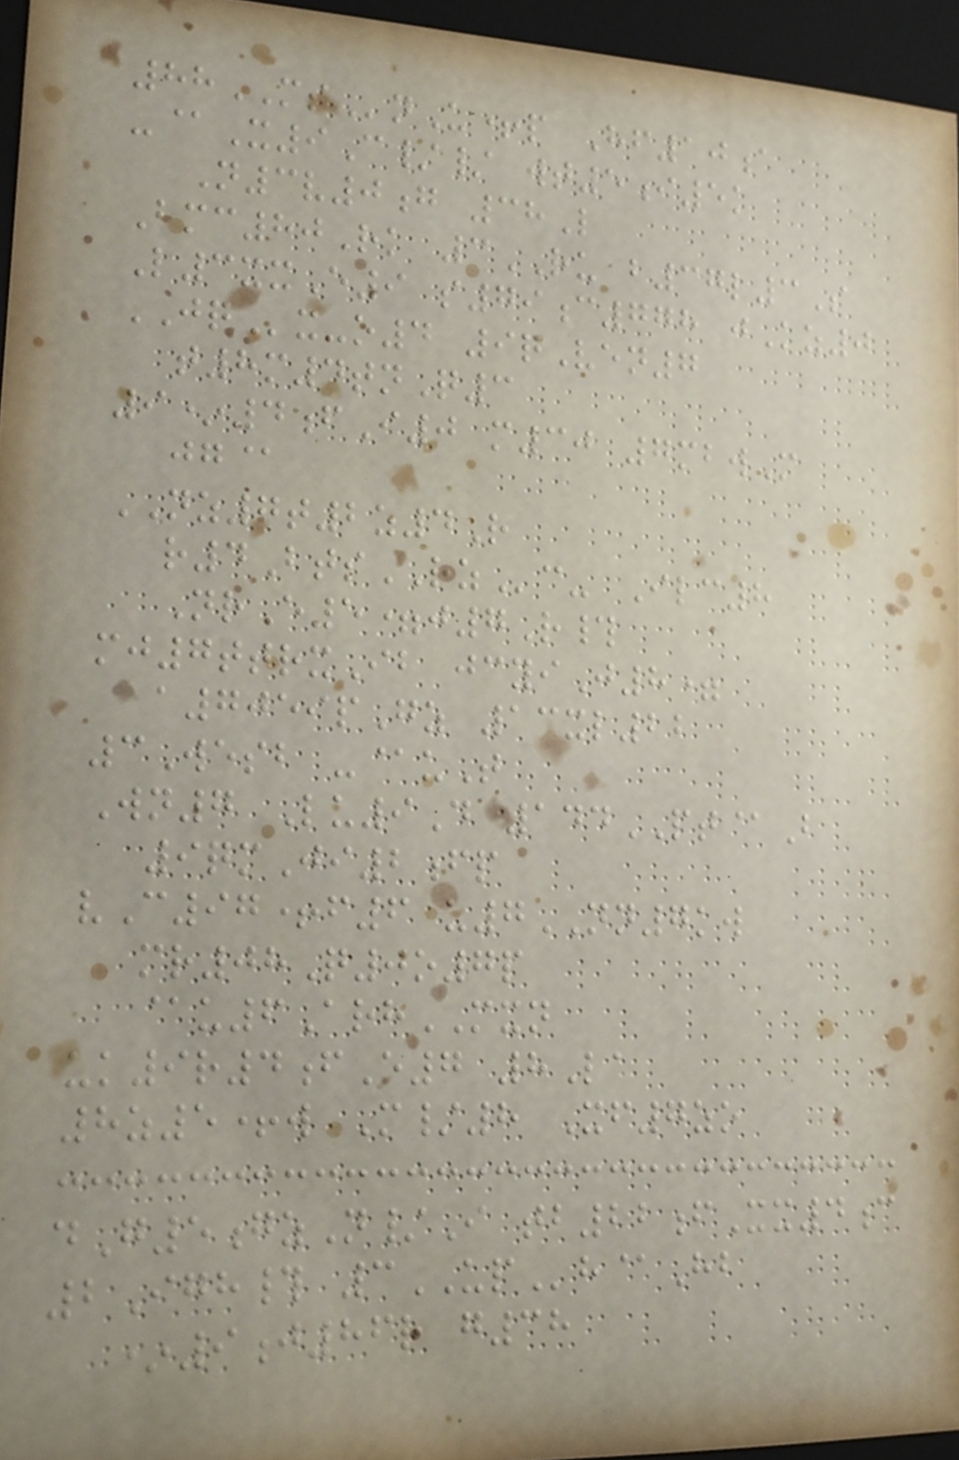88MSnU+p Hf10a
-@X9C// wt5i5k
N3v0g 38L
Bmc80Rk 3RU b37l3S
L3xxE9 s79c778 jKz0
JQx-o4 9qVen7
t8m4tnQ3
9*4fI0 m30 7mbwM
jg@
NZ7t2z4R
r4BtsRZc- Ilc8
NrE5=j7R#
mj7ttrxIb jcyiJ8=
a7059pGz 13xl22
3Wesb -@uT
Wn7 Lu9D 144PT@B
9qmJi2fp
vC97+f6 u7NN7kw
mr08Q0o7p
@u6ArhMXN
uk9r4fE7 8La
8z5+w M/8 Xf7zo
dG5gzN/I tb22fXx4c
2Igh# 3UPh@Hb
*9j86r g38
